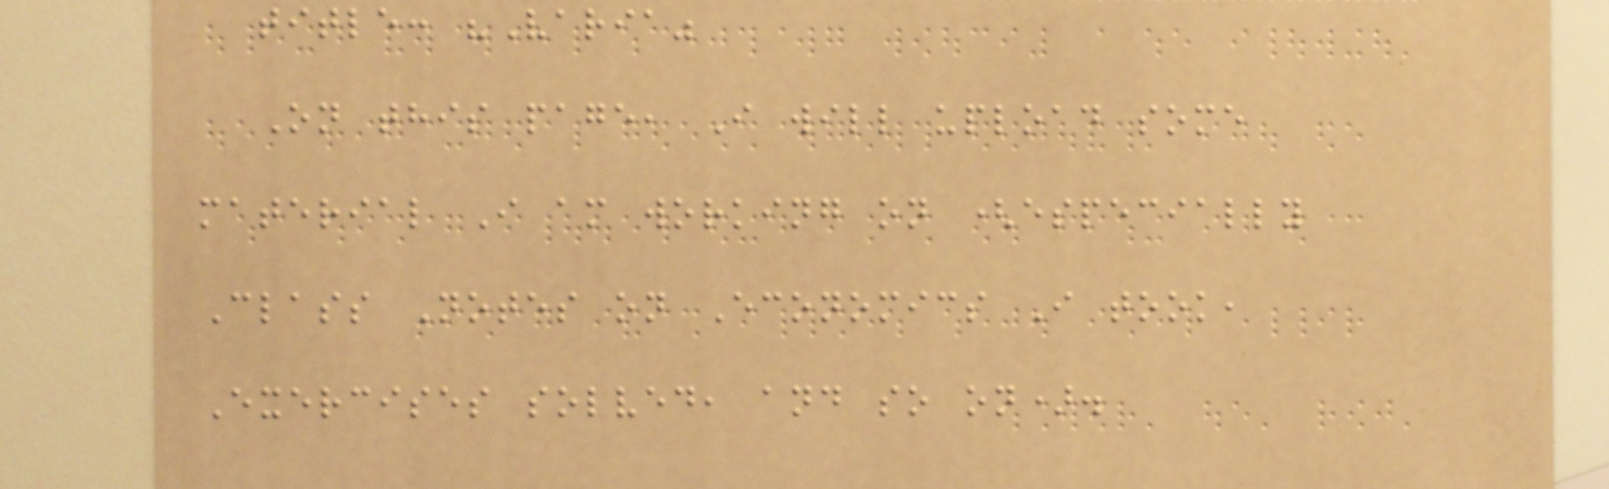title: "Varia"
On this page, I will upload some
material I am working on (especially
Class Notes on Economics I took,
Exercises solved, and so on).
